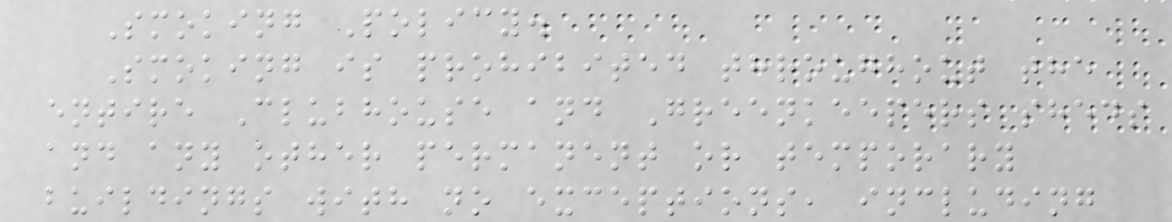Smoking Policy.
Smoking is prohibited throughout the
entire Clubhouse and Greenkeepers sheds
and any other permanent or temporary
buildings with no exceptions, including
